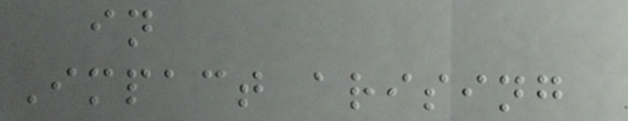in
Impact arising
